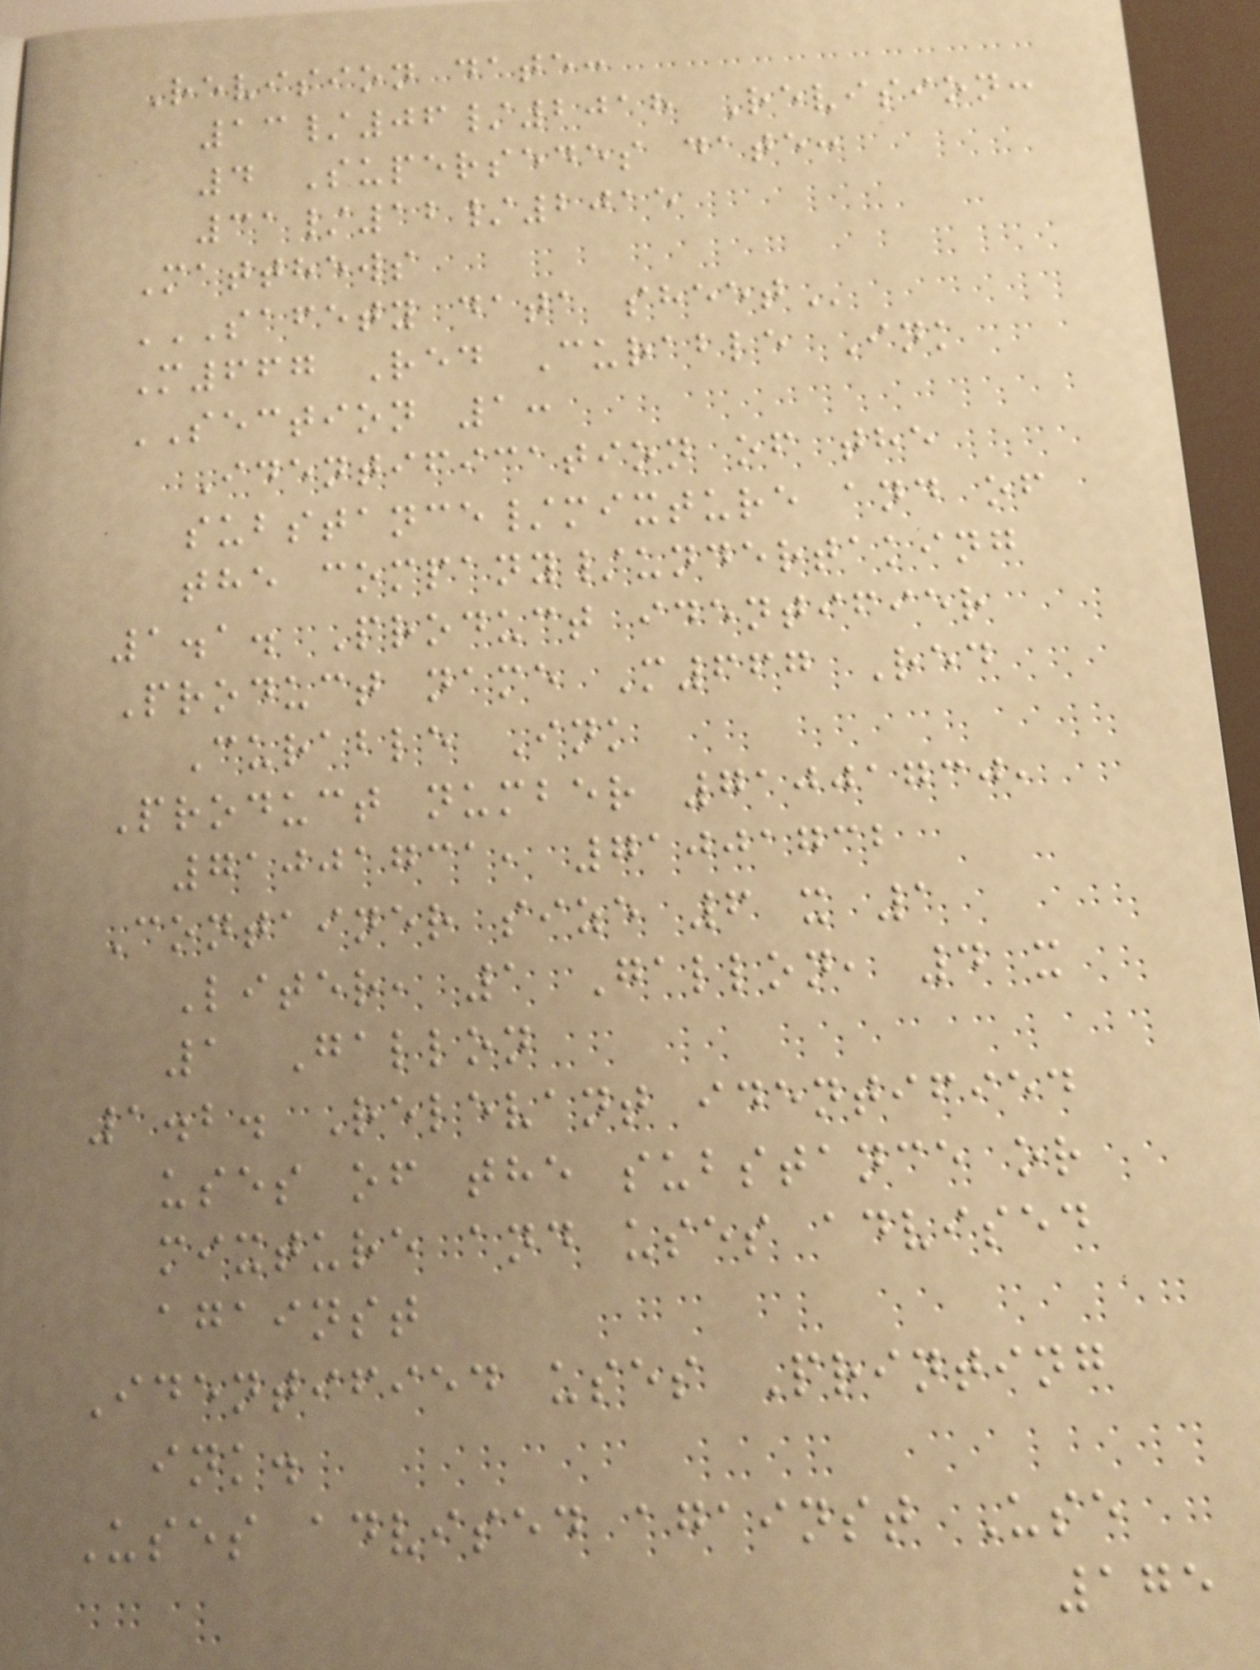Revision date:
13/06/2018 Revision:
4 Supersedes date:
31/12/2015
Matthews
SAFETY DATA SHEET
M667 Red Curable Ink
SECTION 1:
Identification of the
substance/mixture and of
the company/undertaking
1.1. Product identifier
Product name M667 Red
Curable Ink
Product number 71001730,
71001731, 71001732
Container size 6 x 1
Liter, 1 Gallon, 4 x
1 Gallon
1.2. Relevant identified
uses of the substance or
mixture and uses advised
against
Identified uses Printing
ink.
Uses advised against Use
175
